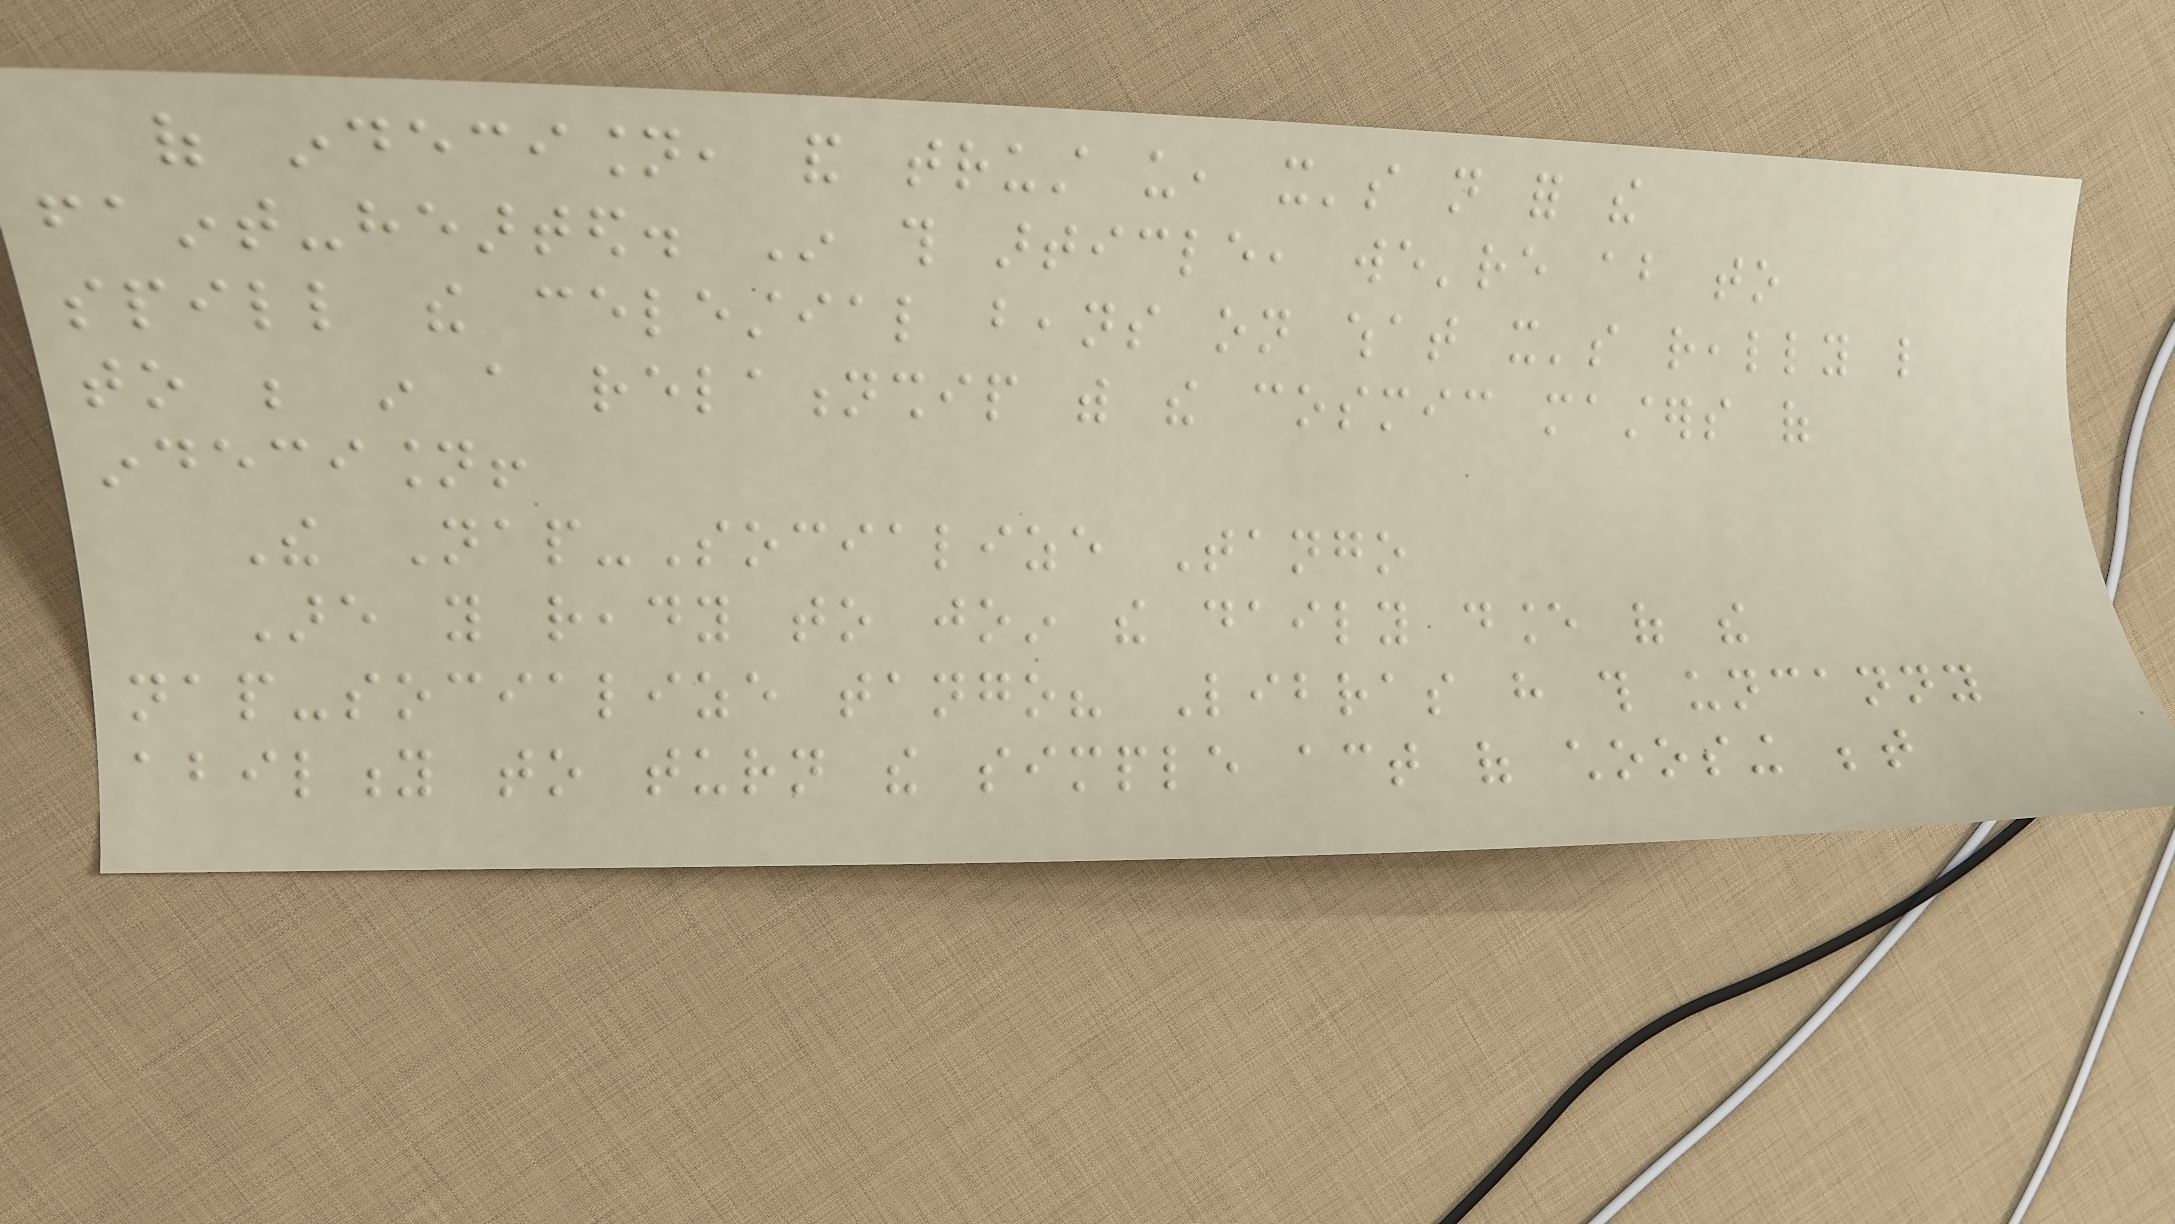of indecision, and trust us, it's not for the
faint-hearted. In this article, we're about to
spill the celestial beans on what it's really like
to be in a relationship with the cosmic masters of
indecision!
The Nap-Socialize Tango
Are you ready to join the daily dance of the
nap-socialize tango? Libras have this uncanny
ability to turn the simple act of choosing between
